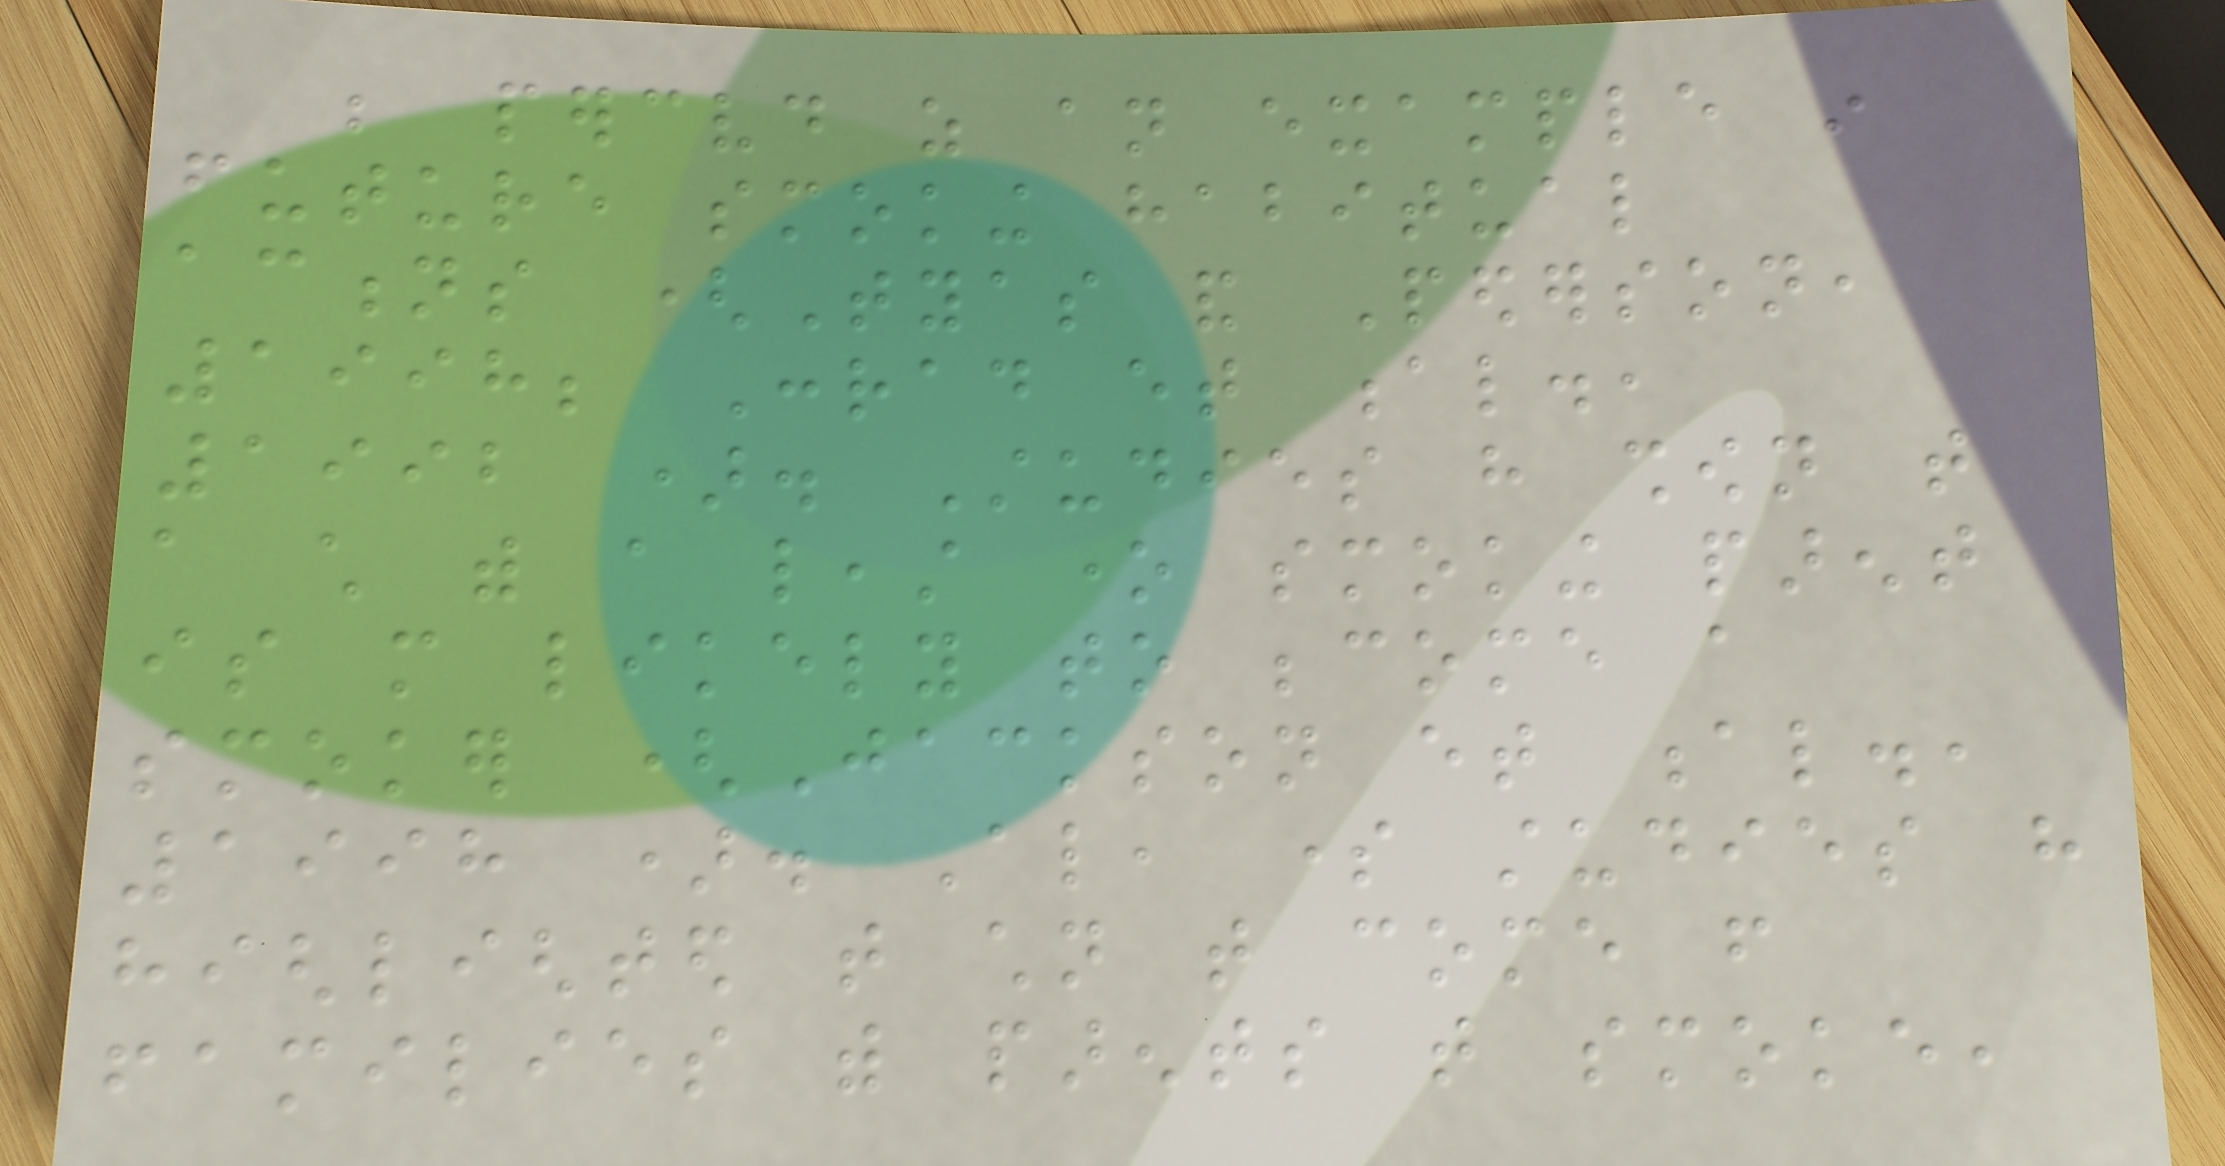be perceived as an example in
future smoking habitual
actions (Tyas and Pederson,
1998; Conrad et al.,
1992 ). Studies have shown that
a child with a least one smoking parent
is more likely to become a
smoker (Jackson et al.,
1998 ). Also, some studies have
highlighted that children that come from
families with parents that smoke,
